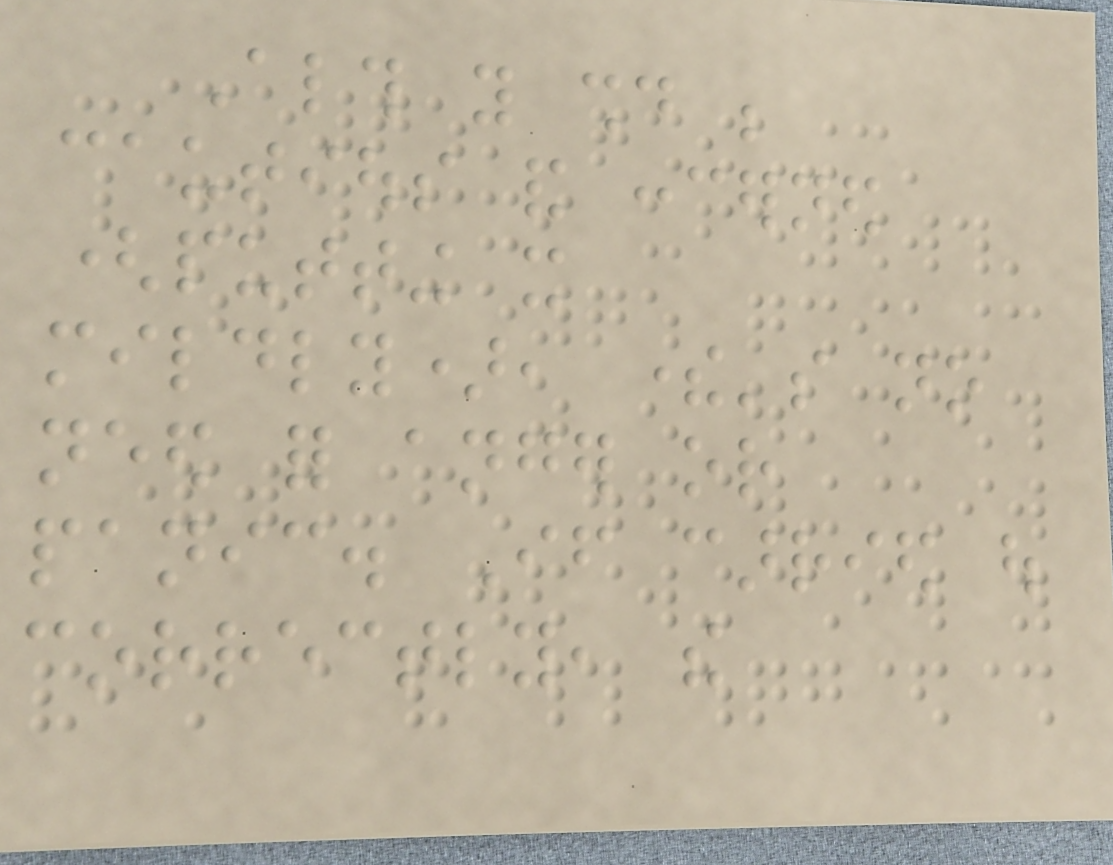Although you should be
cautious and concerned
(putting it
mildly), there's no
need for anger or
panic. If carried out
correctly, the
